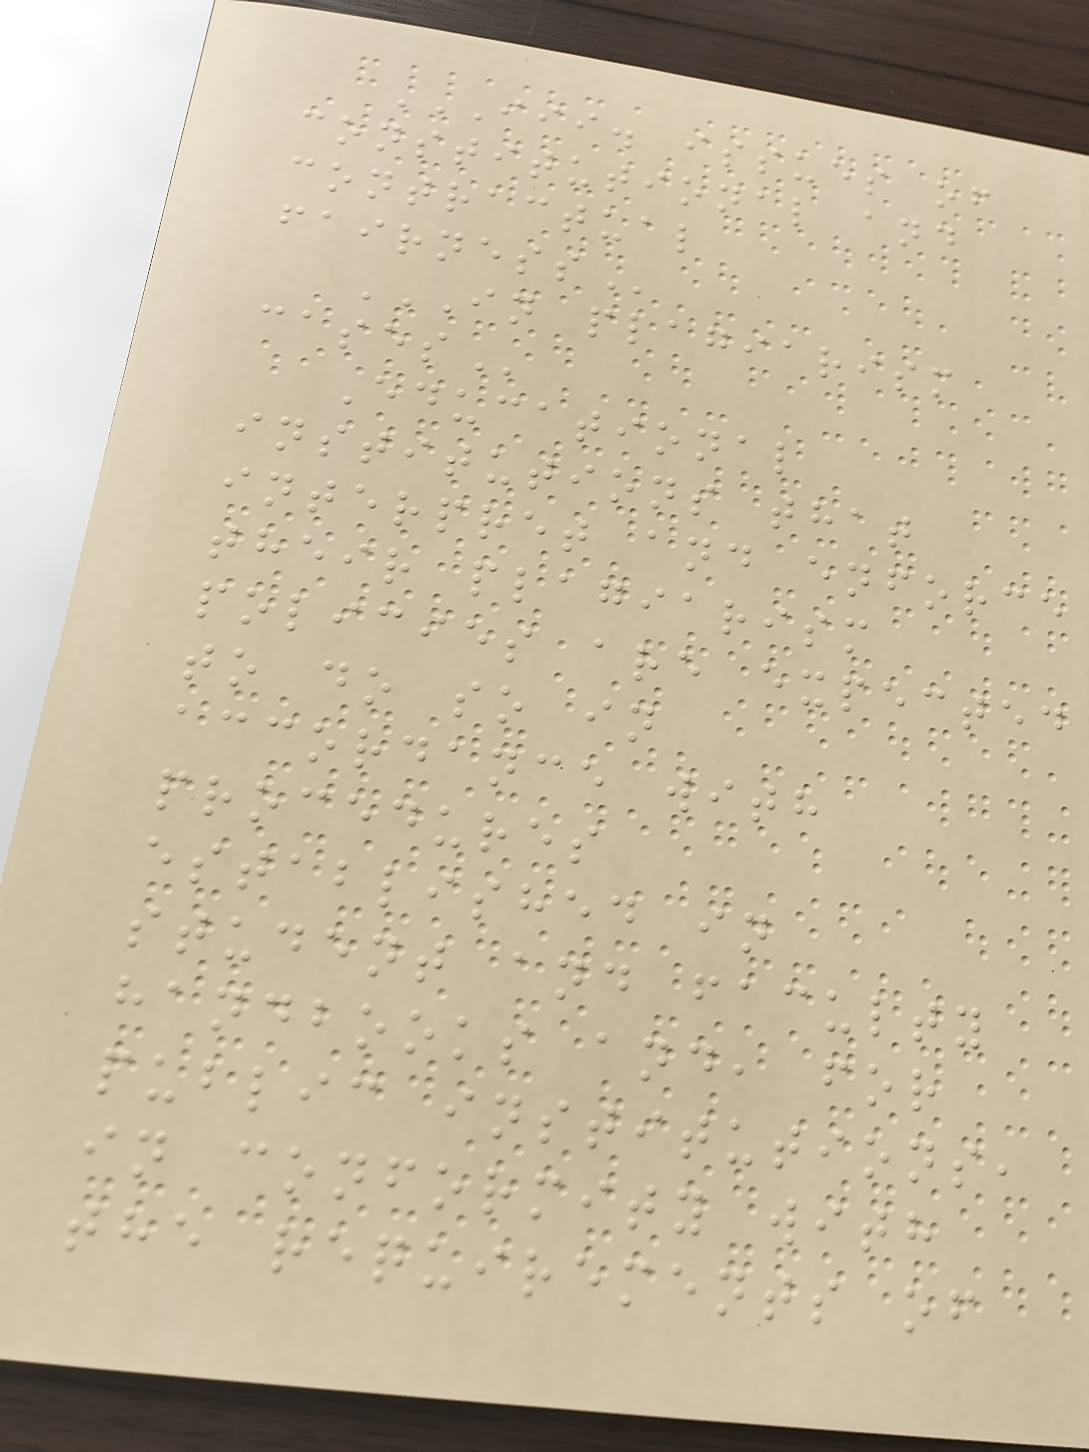III. ISSUES OF
CONSTITUTIONAL AND
CONTRACTUAL
FAIRNESS
IN PLAGIARISM
CASES
Educational
institutions that
interpret and enforce
their plagiarism
policies are expected
to do so in
accordance with
procedures
established in
student and faculty
handbooks and, for
public institutions,
in conformity with
the requirements of
